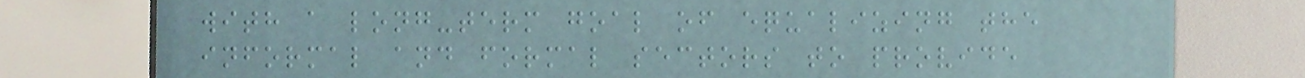with a long-term goal of equalizing the
informal and formal sectors to provide
